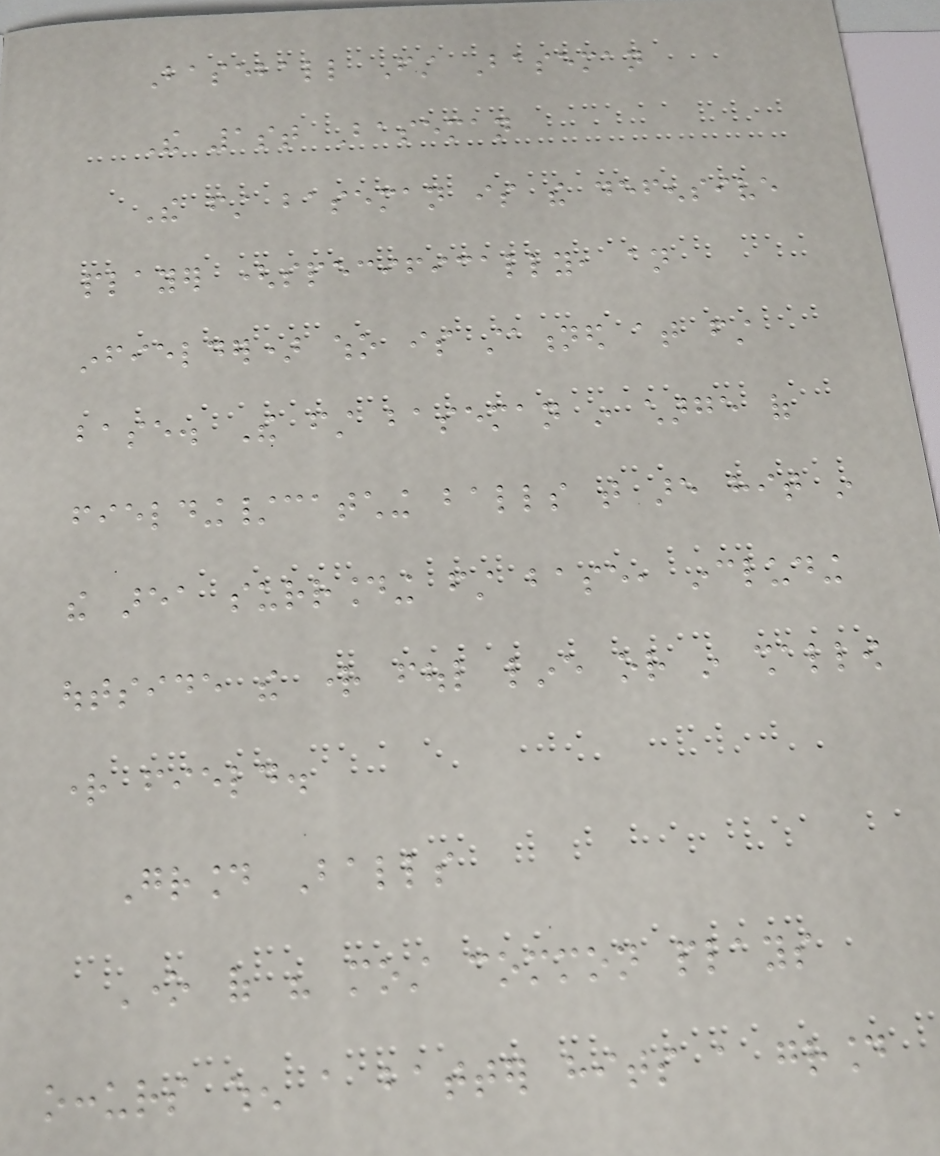Baseball First Baseman
The 1st Baseman
The first baseman is the defensive
player (specifically, an
infielder) who is stationed at first
base. The first baseman in charge of
fielding/catching balls that are hit in
the area surrounding first base, including
outside the right foul line or in shallow
right field.
Ground Balls
One of his most common plays
occurs when a batter hits a ground
